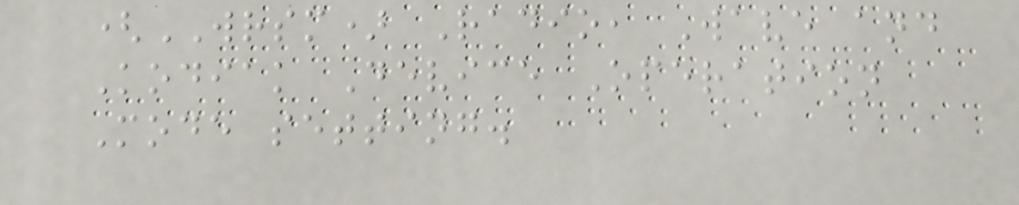(WRSM) Radio, Wave and
Kodiak Device Operation
Mode setting.
